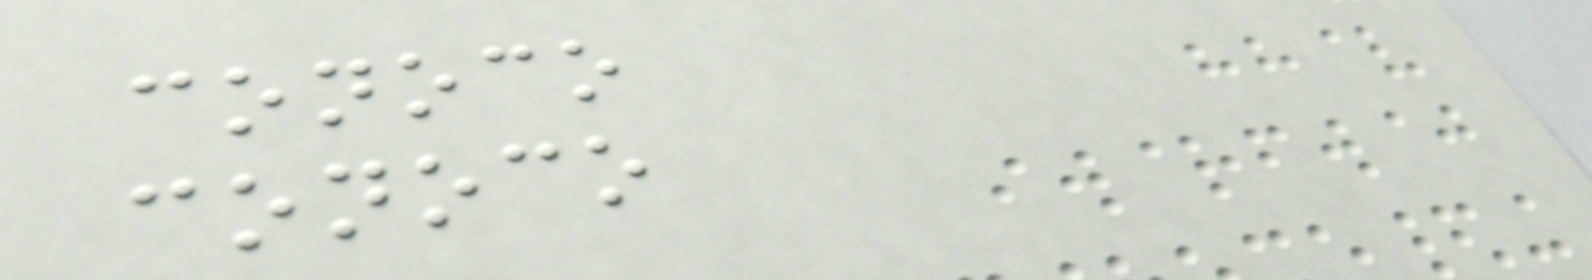conoco
conoco
